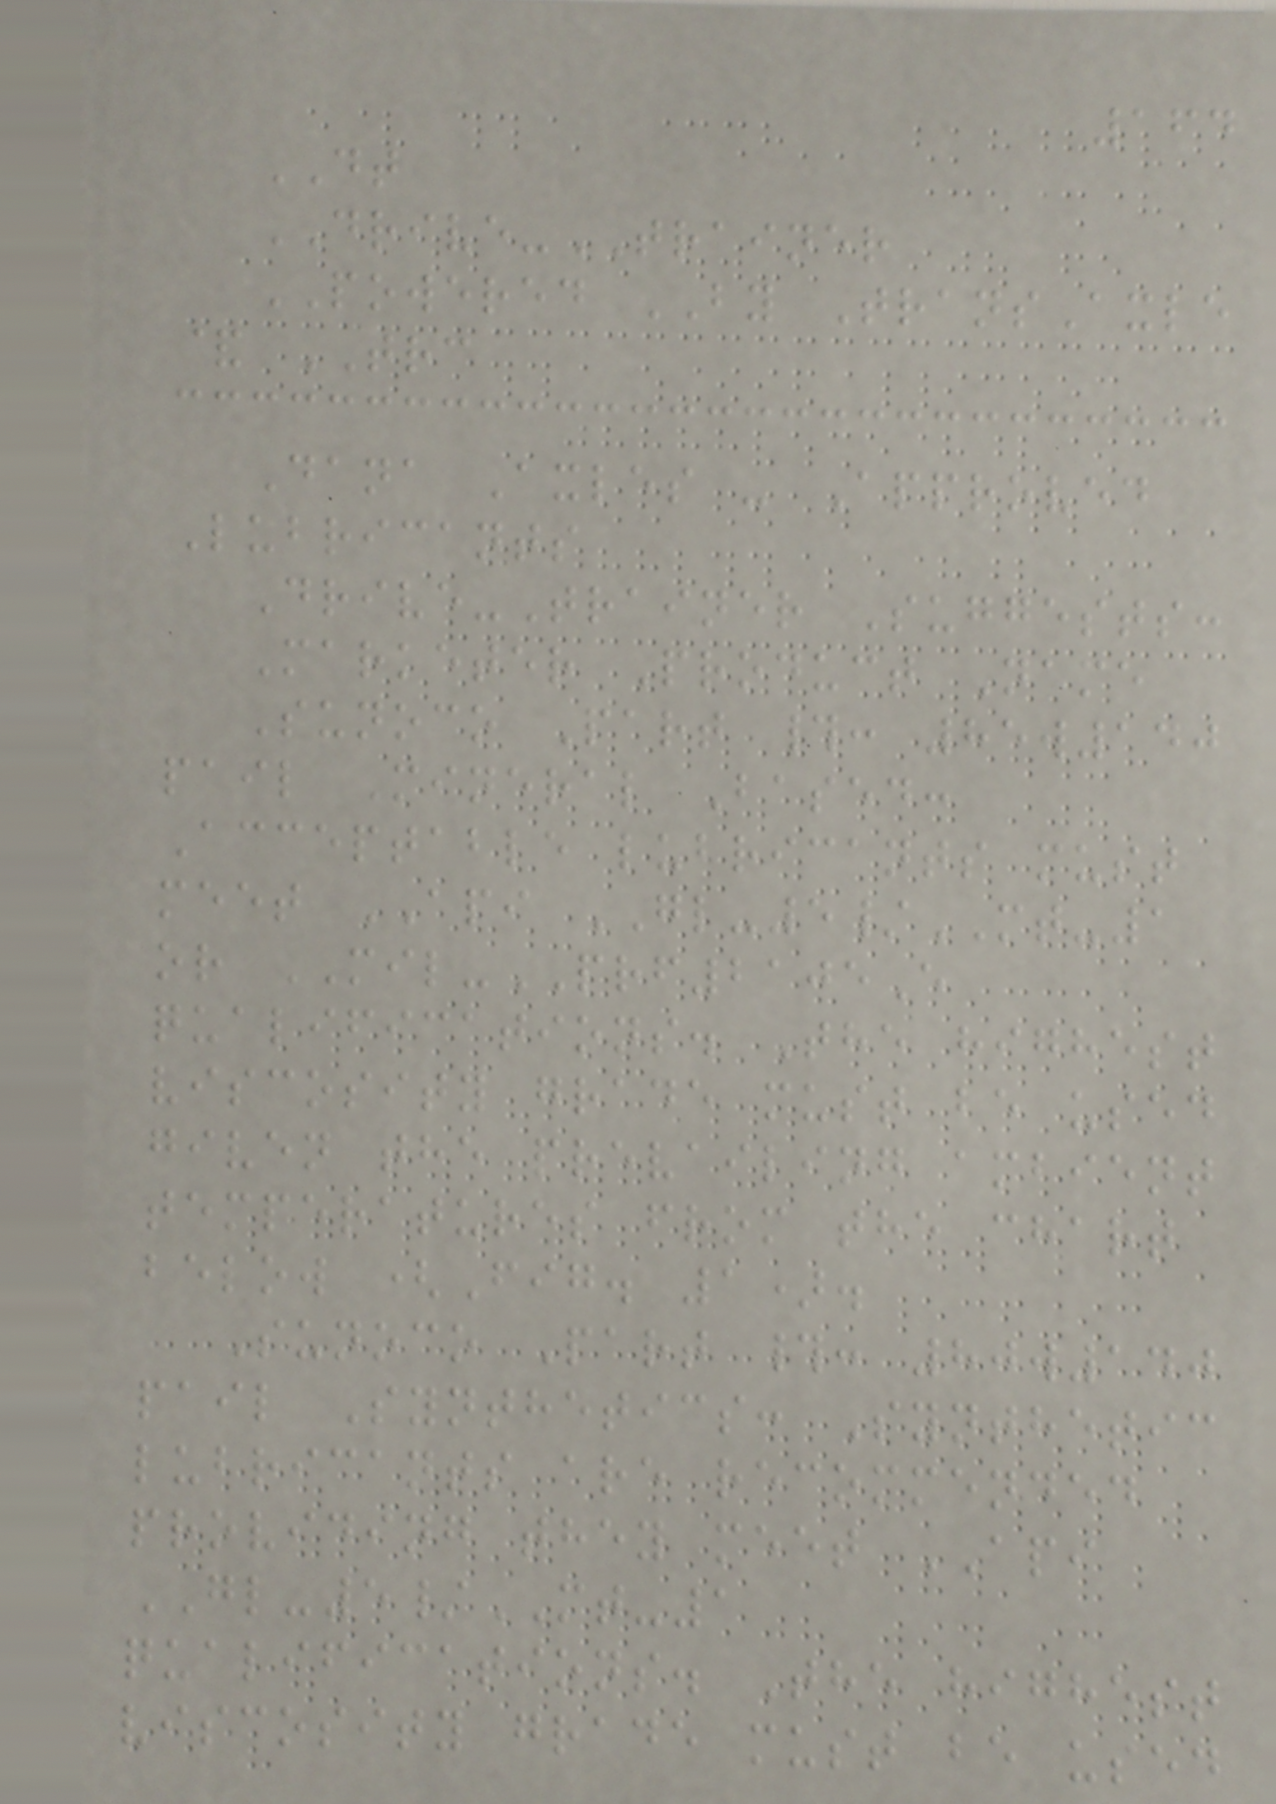164
DT
DRIVE-TRAINER
POWERED BY TransAxle
& TRC
Dana Axles - Approved
Lubricants
Drive-Trainer Suggests:
Marketer Product Name
Sunoco Part #: 85w140
pail Mineral Based:
Acceptable lubricants must
meet API GL-5/MT-1
or MIL-PRF2105E
qualifications. The highest
viscosity grade must be used
given the prevailing ambient
temperatures from the chart
below (Fig. 1).
Sunoco Part #: 80w140
pail Synthetics: Synthetic
lubricants are recommended
providing they meet API
GL-5/MT-1
qualifications. The highest
viscosity grade must be used
